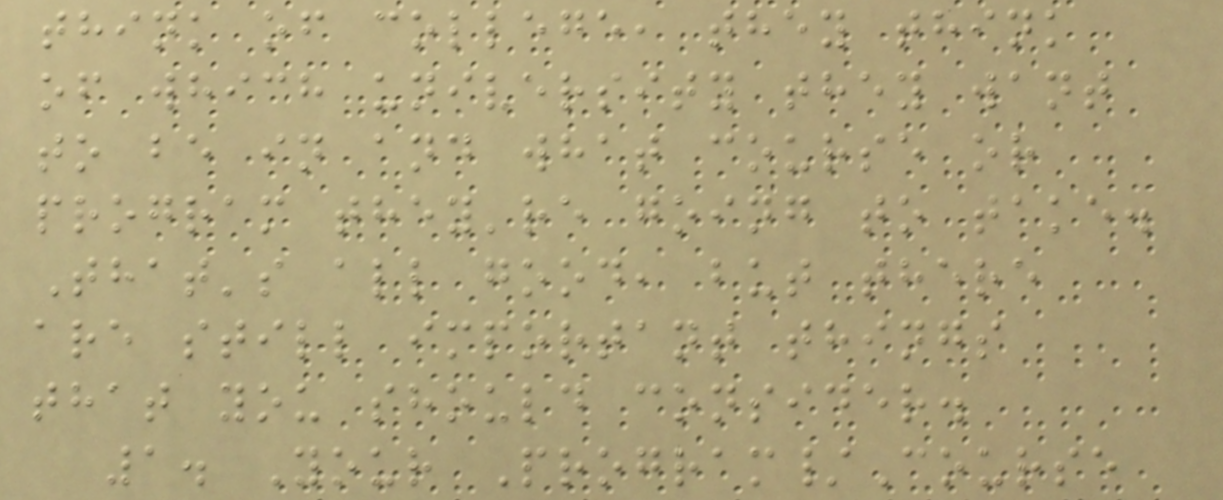think of college, they think
of which university they want
to be in and what course or
program they're going to take.
That's all good, but there
are still important things
that you should consider.
1. Your Program/Course
